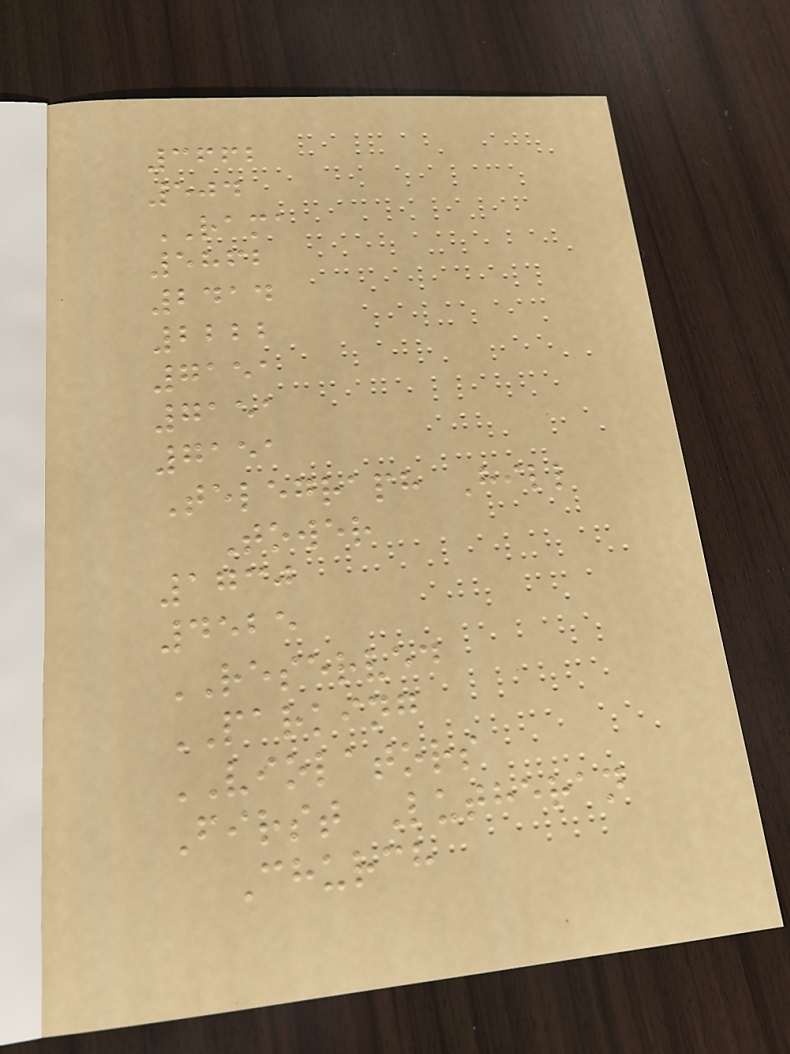3662
504
RAMA
5862
2414
2222
7151
7151
7151
Telegraph Hill
Tower
1730
4525
RESERVED
PARKING
VIOLATORS
First Lutheran
Church
